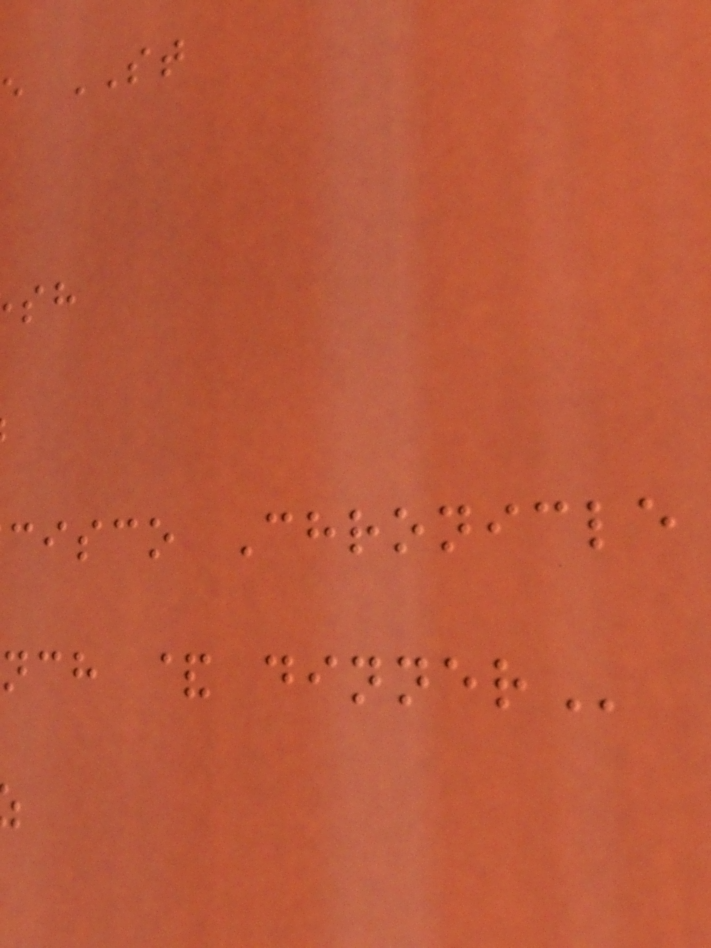e ST
cisco Chronicle
nch &
